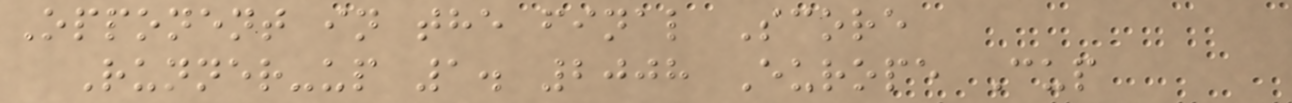Opponent in the final Score
Runner-up 1. 2008 Europe Cup
